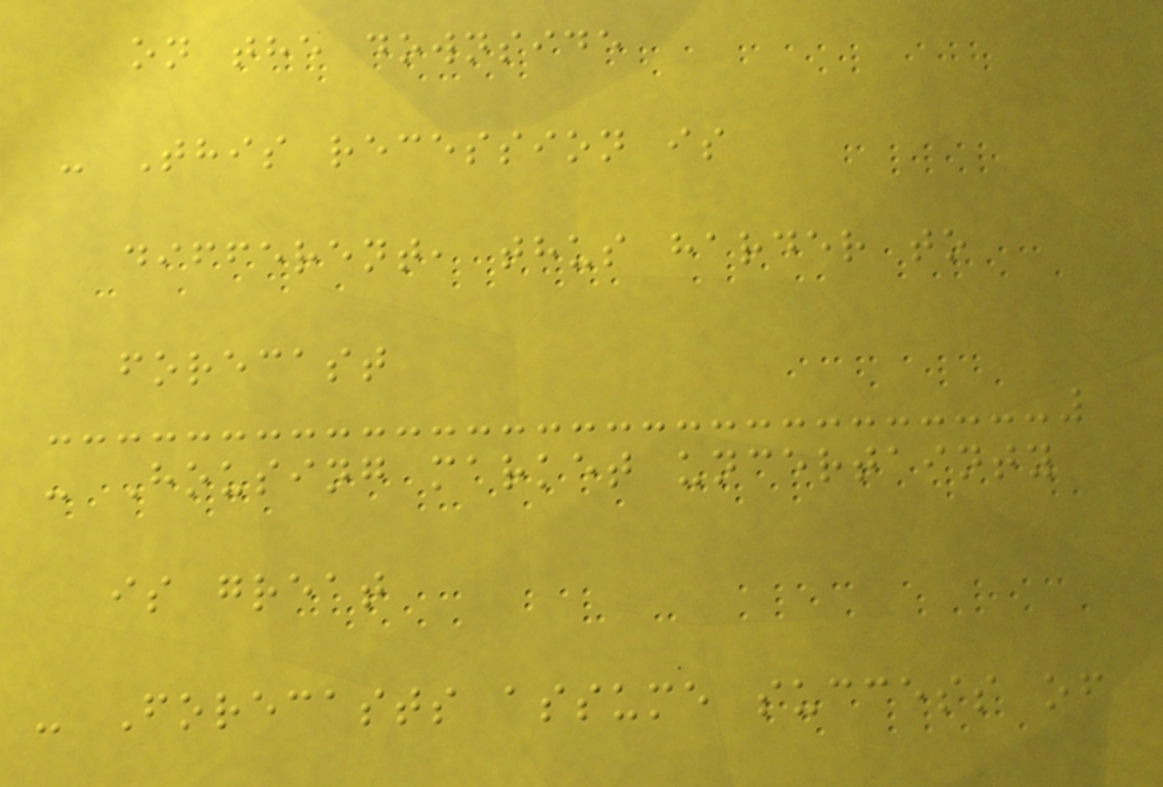on the downside
- This recession is
different, thus harder to
forecast
- Housing market uncertainty
is great
- Forecasts assume success of
